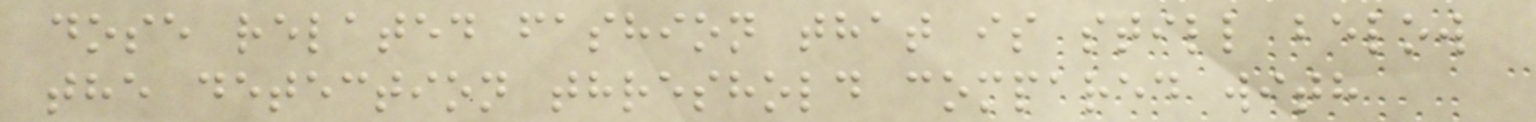dose related fashion that is still below
the detection threshold compared with
